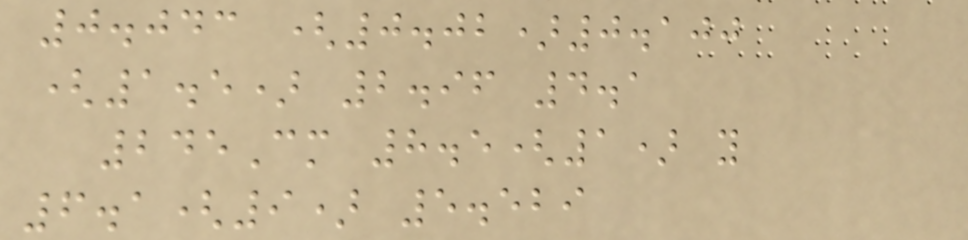0.043 (0.02)0.100
(1.5) 2.96 4.1
245Cm 8.5(1) y
6.1(9) 5.529
